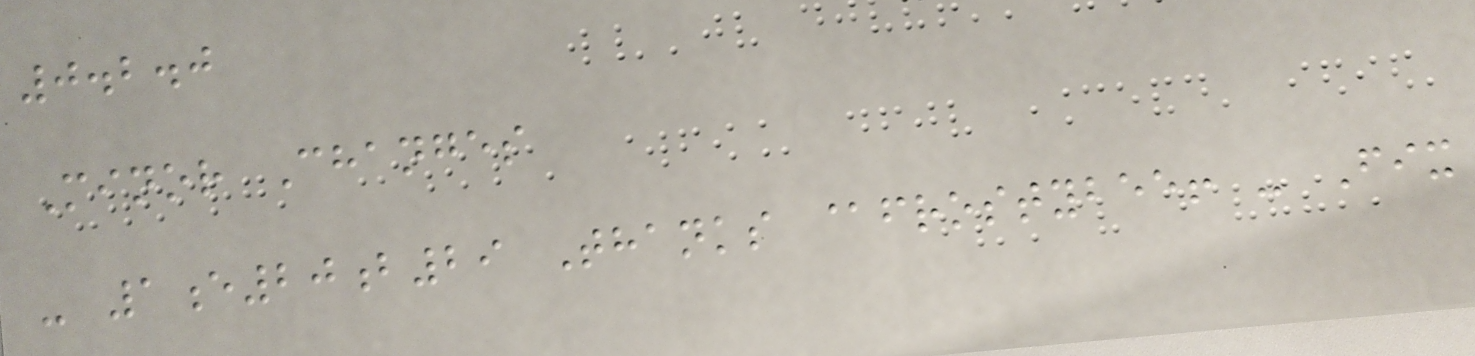0.2.0
Minor Changes
- 1e20b29 Thanks @frostybee! - Fix
